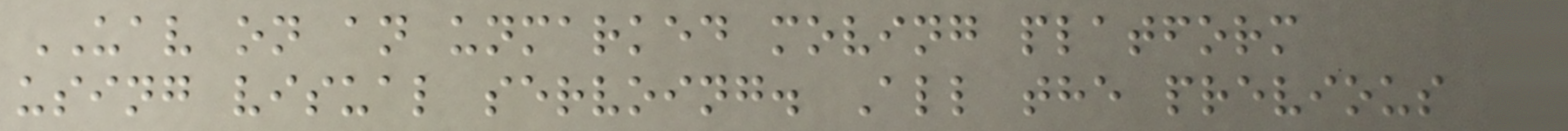UAV on an unmarked moving platform
using visual servoing. All the previous
